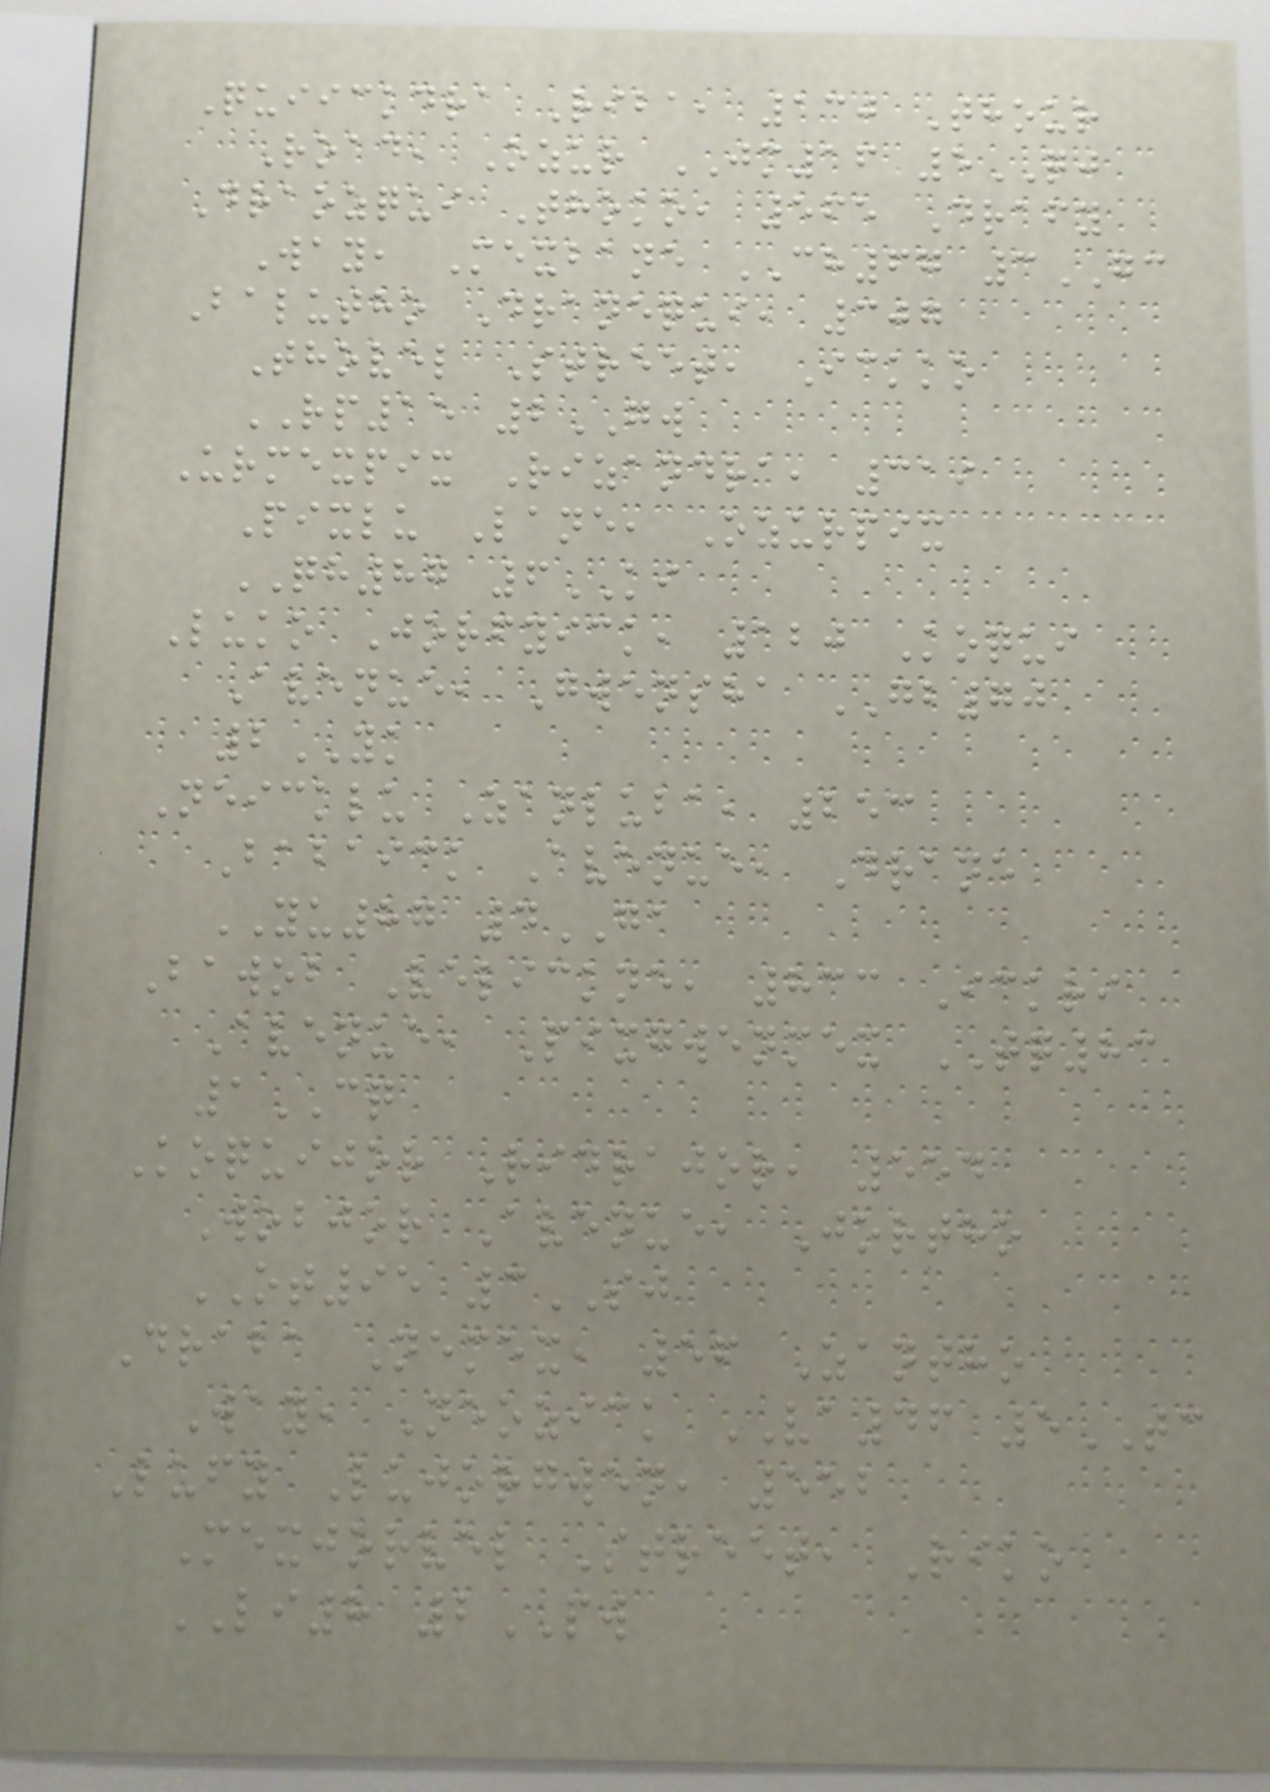Quiickdra Riba, 130 Thour
Road, Ozur JM16 5QJ
Draozqui Thoko, 565 Drafy
Way, Mexbane CH67 3GC
Balutho Dranequi, 307
Thovel Street, Ickko
RP15 2GW
Urmexpix Rizandra, 319
Pixlu Lane, Ozurpix
QH87 6KI
Luko Jorfyick, 120 Koqui
Avenue, Gwensha GB70
2YK
Neicklu Zanluba, 253
Babaick Avenue, Drane
YU87 4GA
Bawob Velickne, 833 Ickri
Avenue, Pixgwenmex TQ83
1CQ
Koquijor Ridrajor, 554
Wobjor Avenue, Jortho
OT95 3SJ
Draba Nemex, 56 Zantho
Way, Neozick VA46 5TC
Lufy Lujorgwen, 552
Mexjorvel Street, Riko
LI8 2PW
